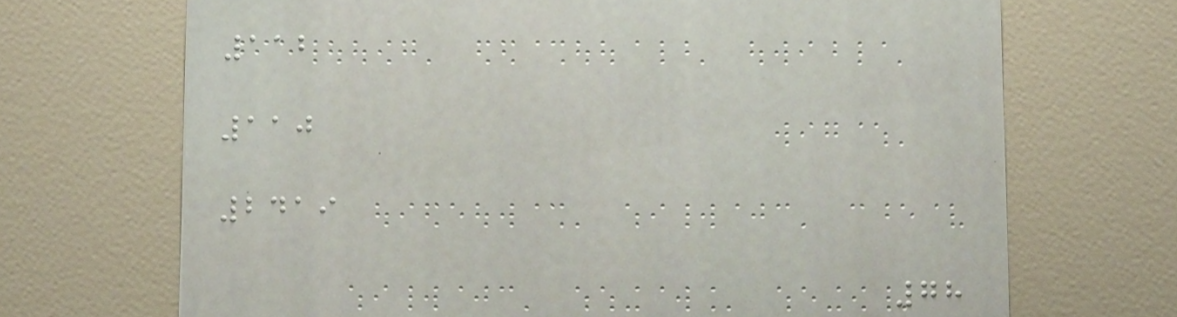112
110
2419
78
